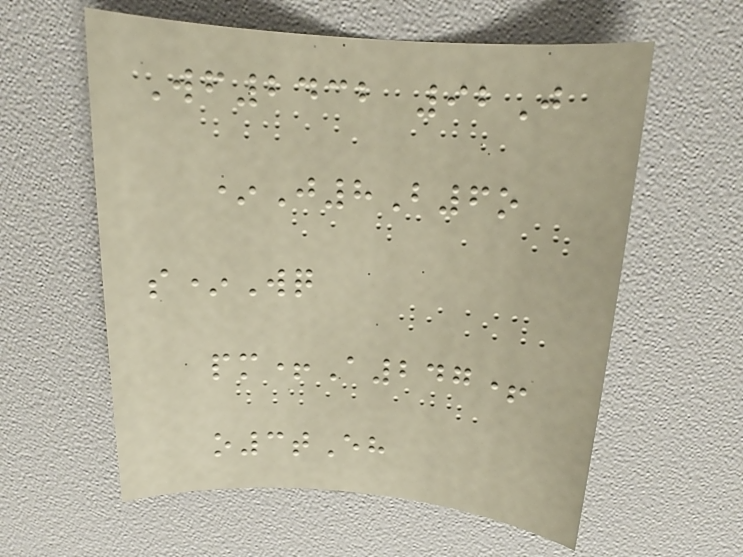Wf2432 92J
*J8B6o
s*Wq
pm+A247+
o3tEh
